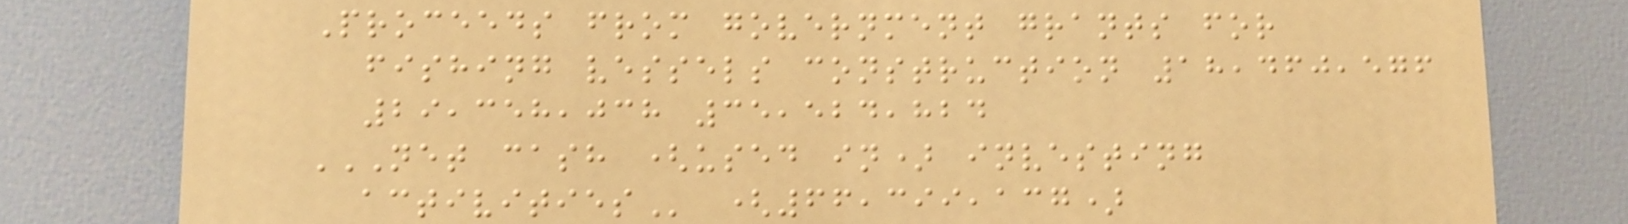Proceeds from government grants for
fishing vessels construction 18,460,576
29,358,038 35,524,824
NET CASH (USED IN) INVESTING
ACTIVITIES (66,399,137)
